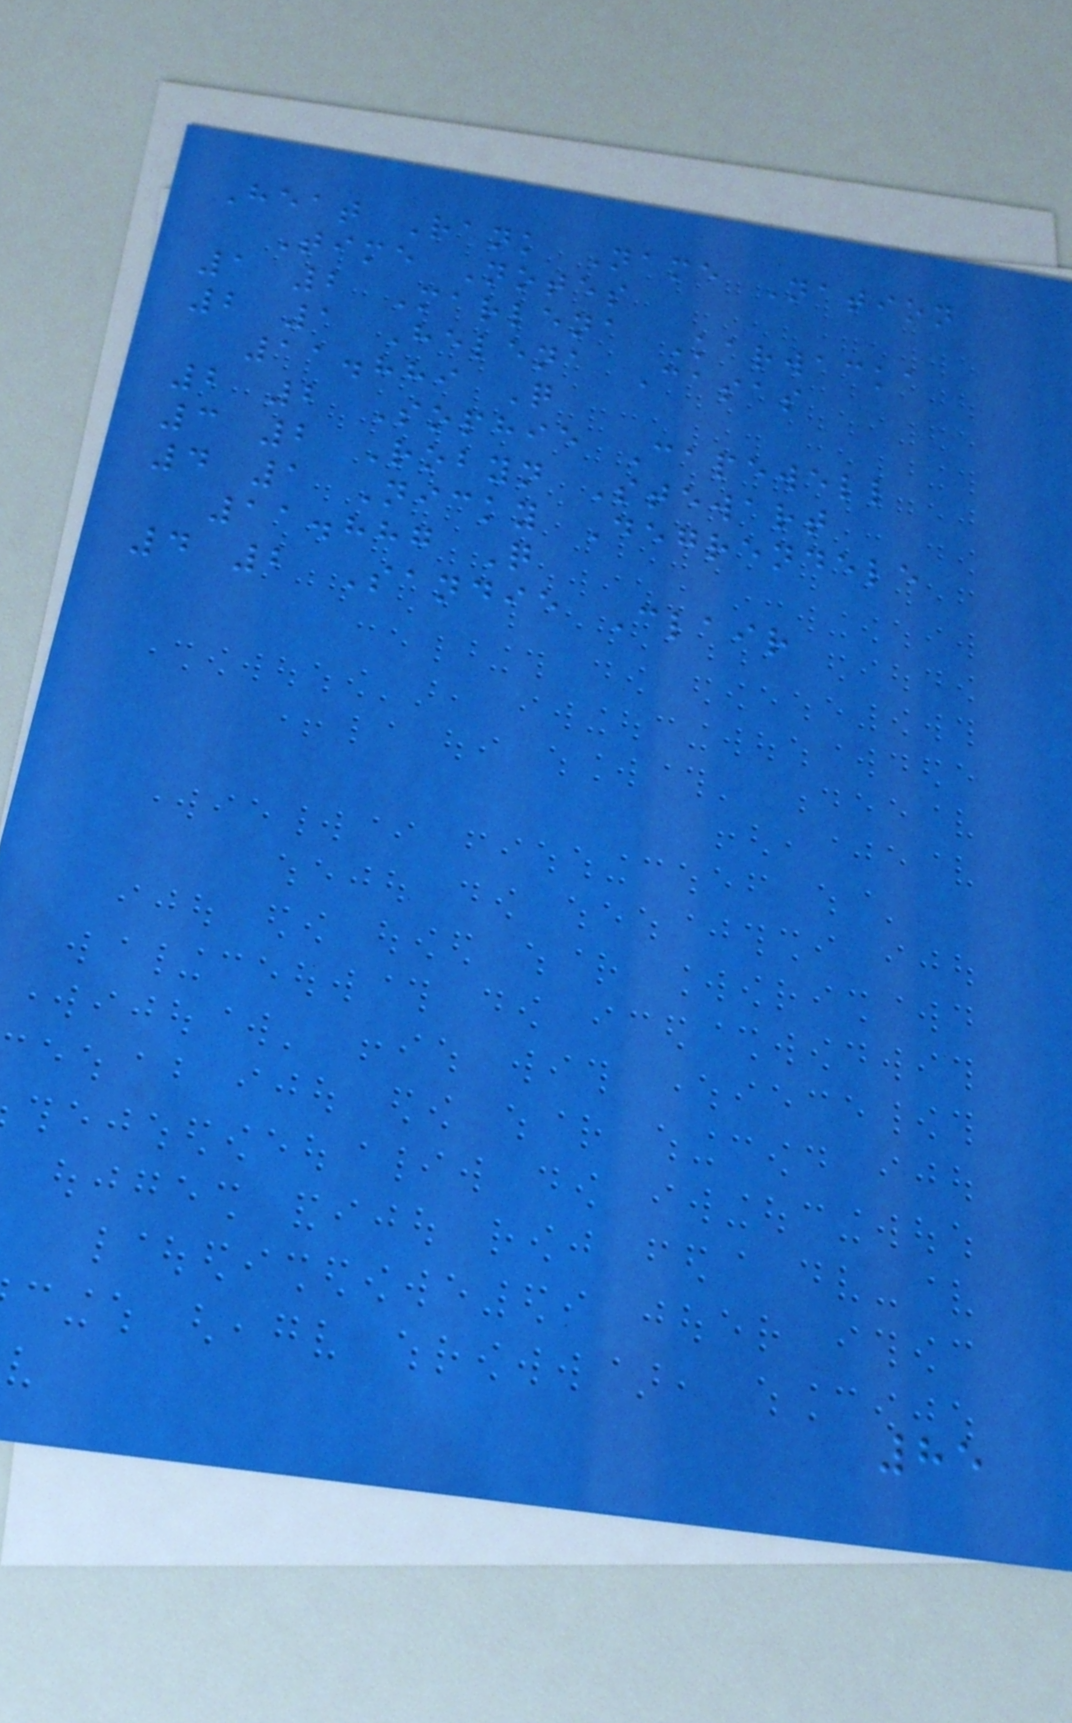Heat Rank Name Nation
Time Notes
1 2 Marlena Karwacka
2 1 Helena Casas
11.889 Q
2 2 Sophie Capewell
3 2 Robyn Stewart
4 1 Nicky Degrendele
11.887 Q
4 2 Sandie Clair
85
